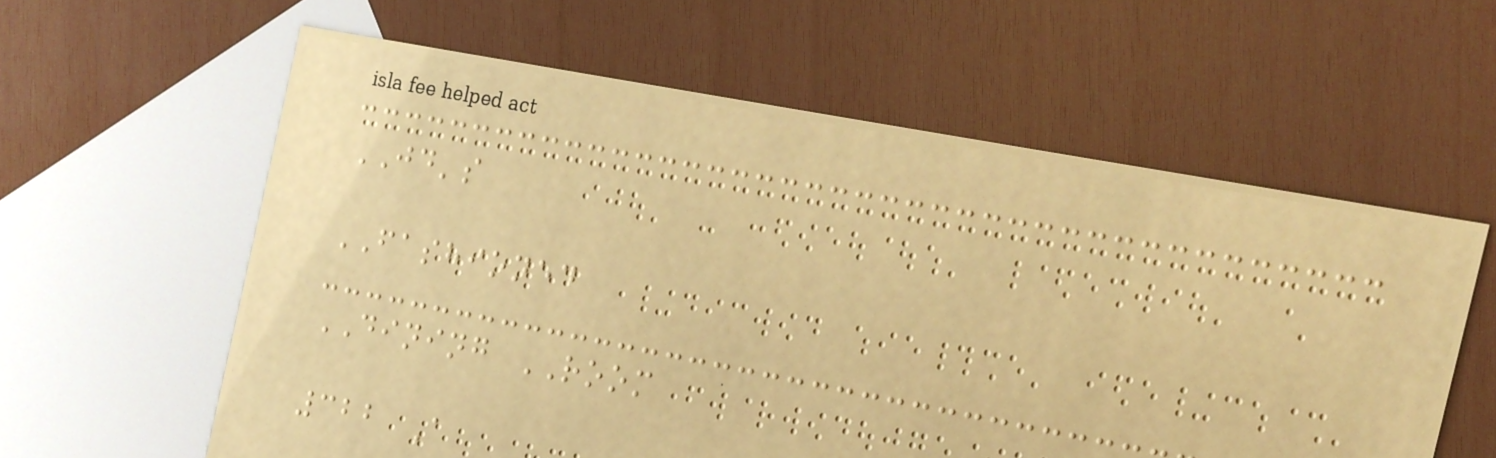JD's
FASHIONED
DINING ROOM
322 A
